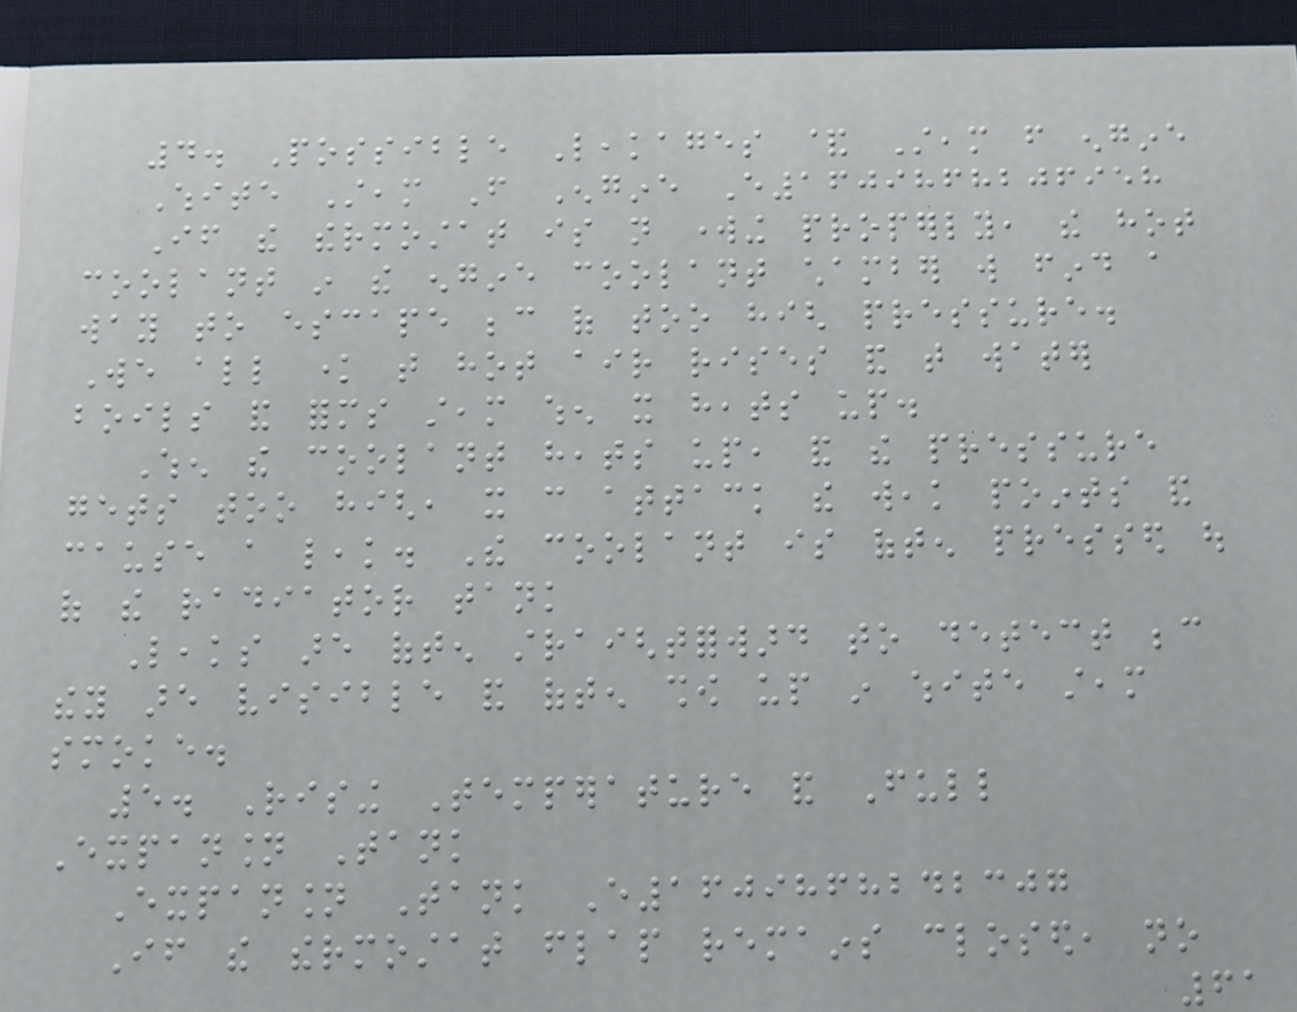4. Possible Leakages & Steam from engine
White Steam From Engine E1609868206958
If the thermostat is not working properly, the hot
coolant in the engine coolant chamber will find a
way to escape because of too high pressure.
We all know that hot air rises and that water
boils and forms steam when it heats up.
When the coolant heats up, and the pressure
gets too high, it can attack the weak points and
cause a leak. The coolant is often pressed out
of the radiator tank
Leaks are often straightforward to detect because
they are visible and often show up in white steam
smoke.
5. Rising Temperature and Full
Expansion Tank
Expansion Tank E1609868242307
If the thermostat flap remains closed, no
61
